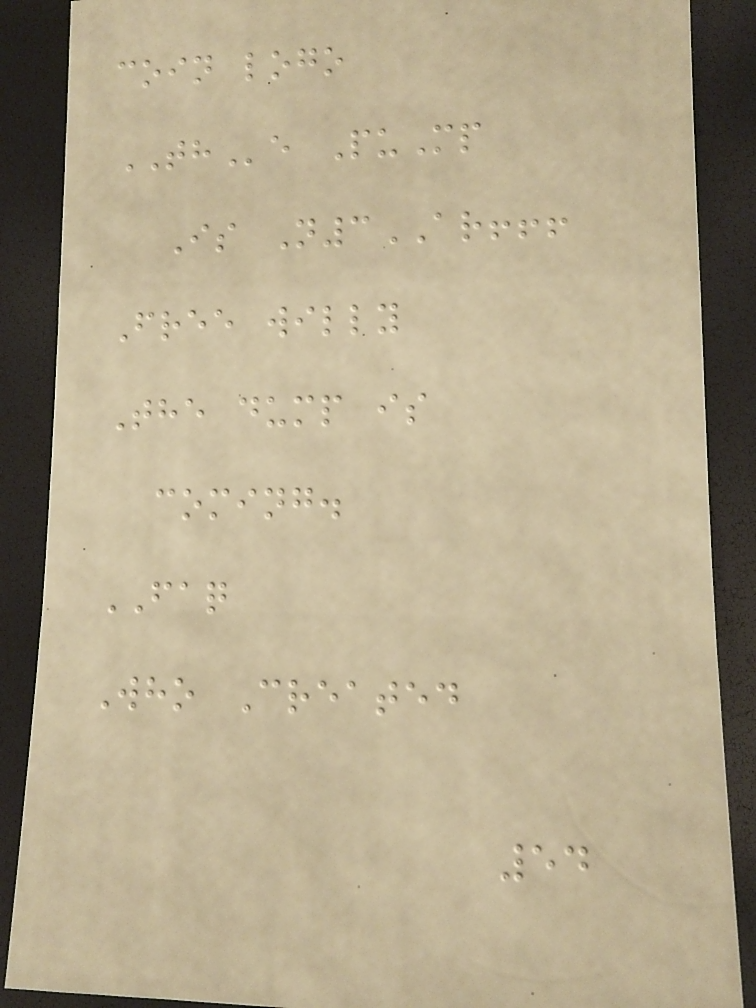coin logo
THe PuMp
Is N3AR!!!
Free willy
The dump is
coming.
FAQ
Who Created
54
